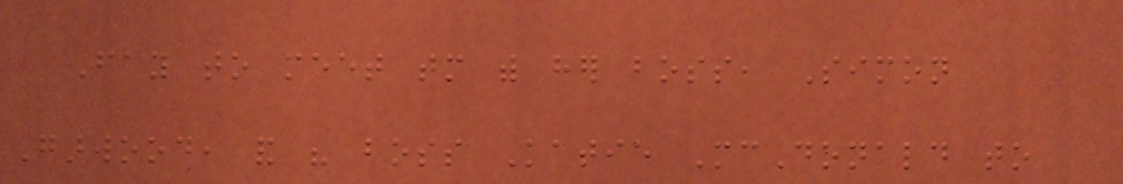Fay to meet tomorrow with her boss, Simon
Garwood, and his boss Katie McDonald to
